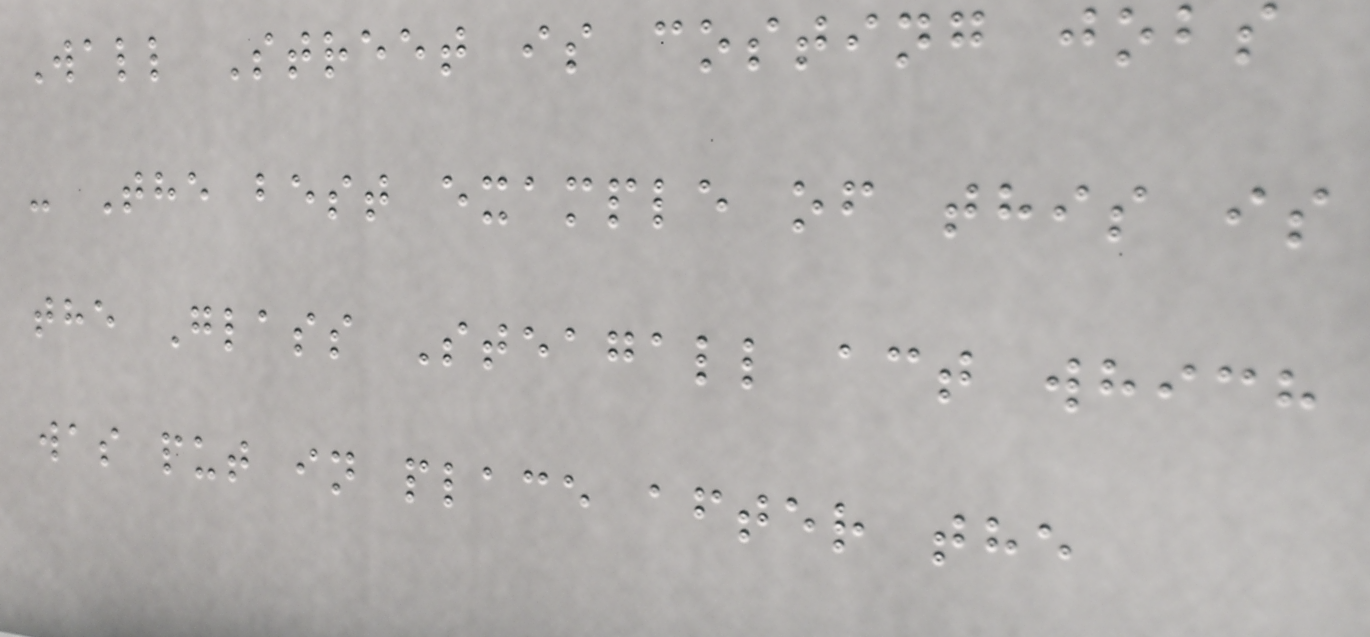Wall Street is costing jobs
- The best example of this is
the Glass Steagall act which
was put in place after the
